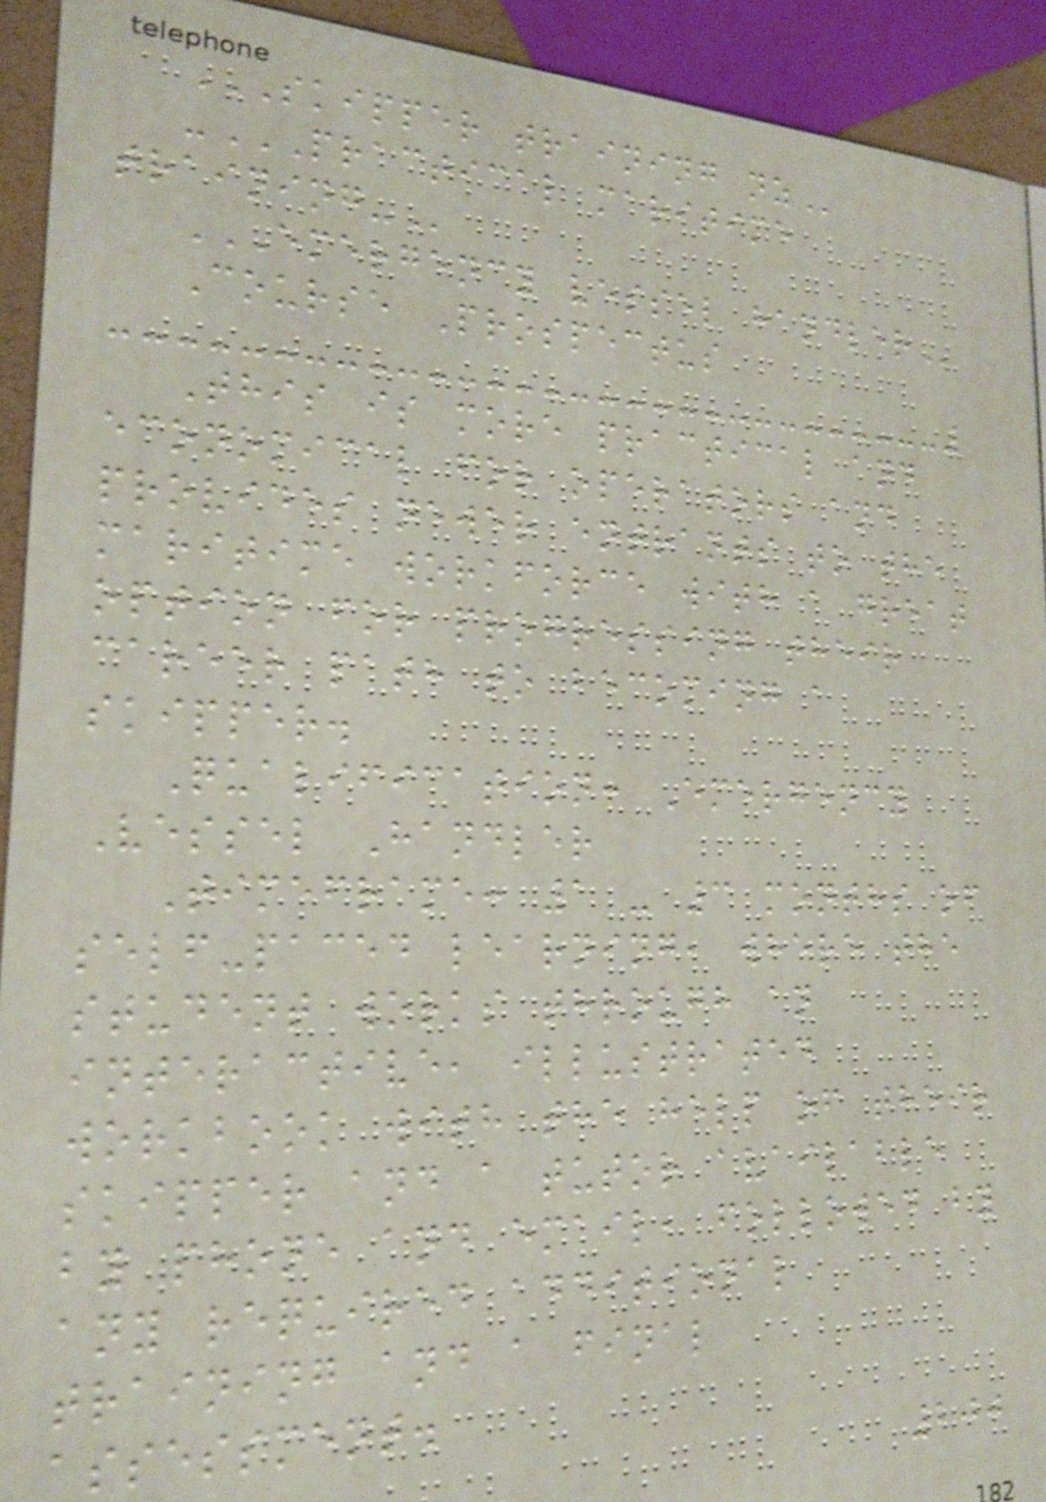SKIPPER TRAINING NZ
-PRACTICAL MARITIME
TRAINING-
EMERGENCY VESSEL HANDLER
Course Prospectus
This is more practical and
economical for operators and
provides newer entrants to the
maritime workforce with a great
option for progressing their
career path to becoming a
skipper.
Qualification: Emergency
Vessel Handler
Timeframe: 1 - 3 months of
self-paced learning, where the
student works through an
interactive, illustrated
workbook with the help of their
skipper and a tutor available
by phone and email, followed by
any required additional
training and a final
assessment.
200
